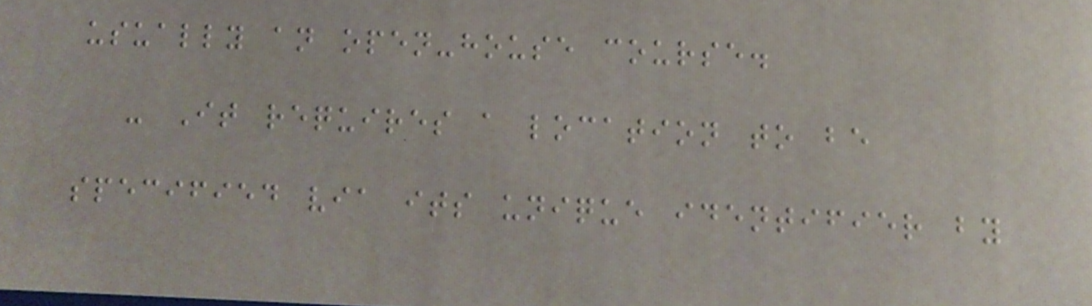usually an open-house course.
- It requires a location to be
specified via its unique identifier by
